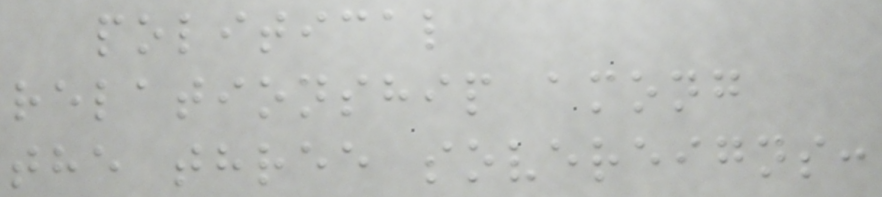political
relationship among
the three sovereigns:
